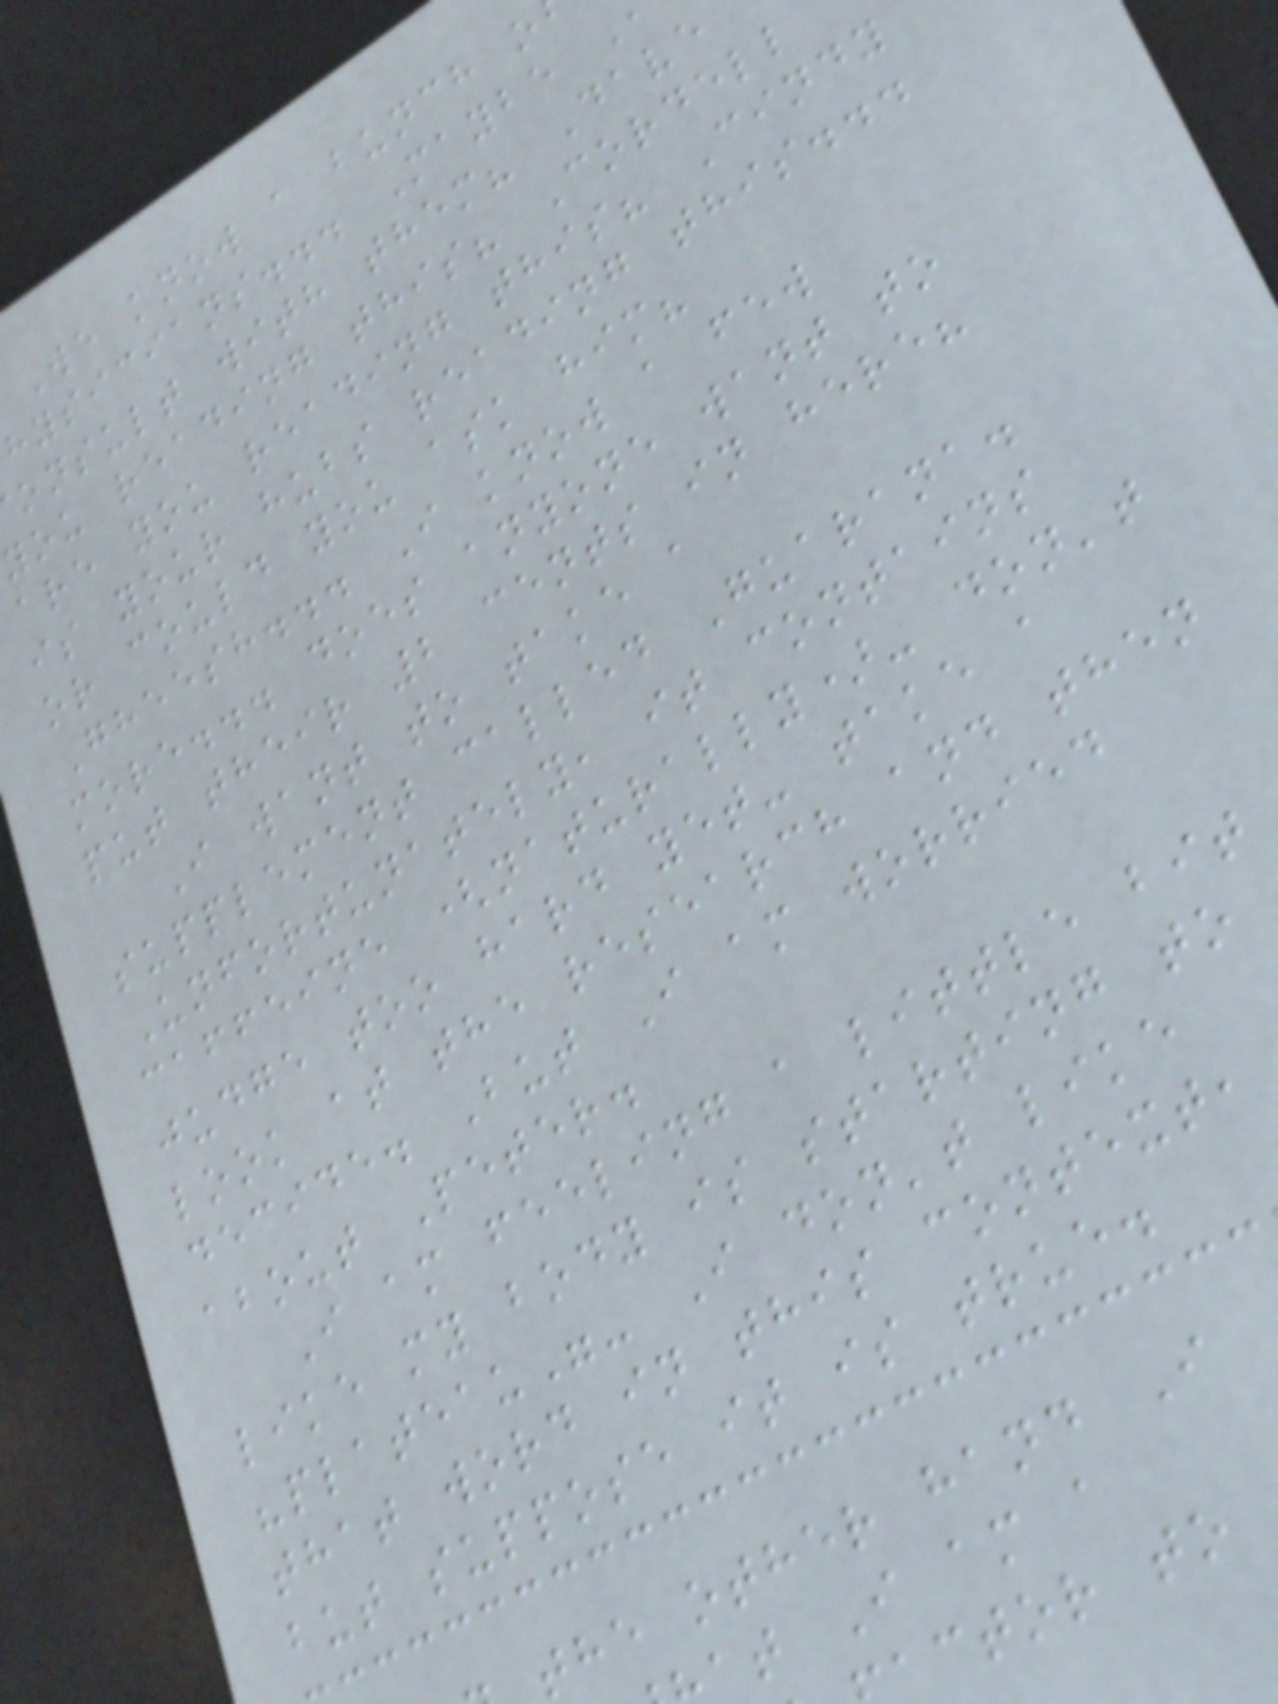We know a bunch o
hysicians... Maybe
onsult with them? Dave
you reading this? Cordell
are you reading this? Cindy
is your hubs reading this...
or could you ask him?
Gheesh... I know a few
more... does anyone want to
put their 2 cents in here?
I want to take a
supplement called Guarana.
Unfortunately, it contains
caffeine (naturally)- don't
judge too hard yet- take a
look at the research and then
decide. But I am worried
about Peter.
I am feeling a little bit
like my body is starting to
"plateau"- I don't like
that word in this context,
but suppose it is true.
the other hand I
at I am a
actor to
